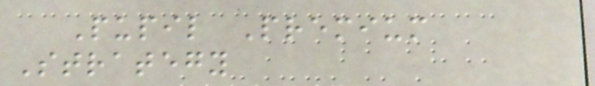Pupil Premium
Strategy
